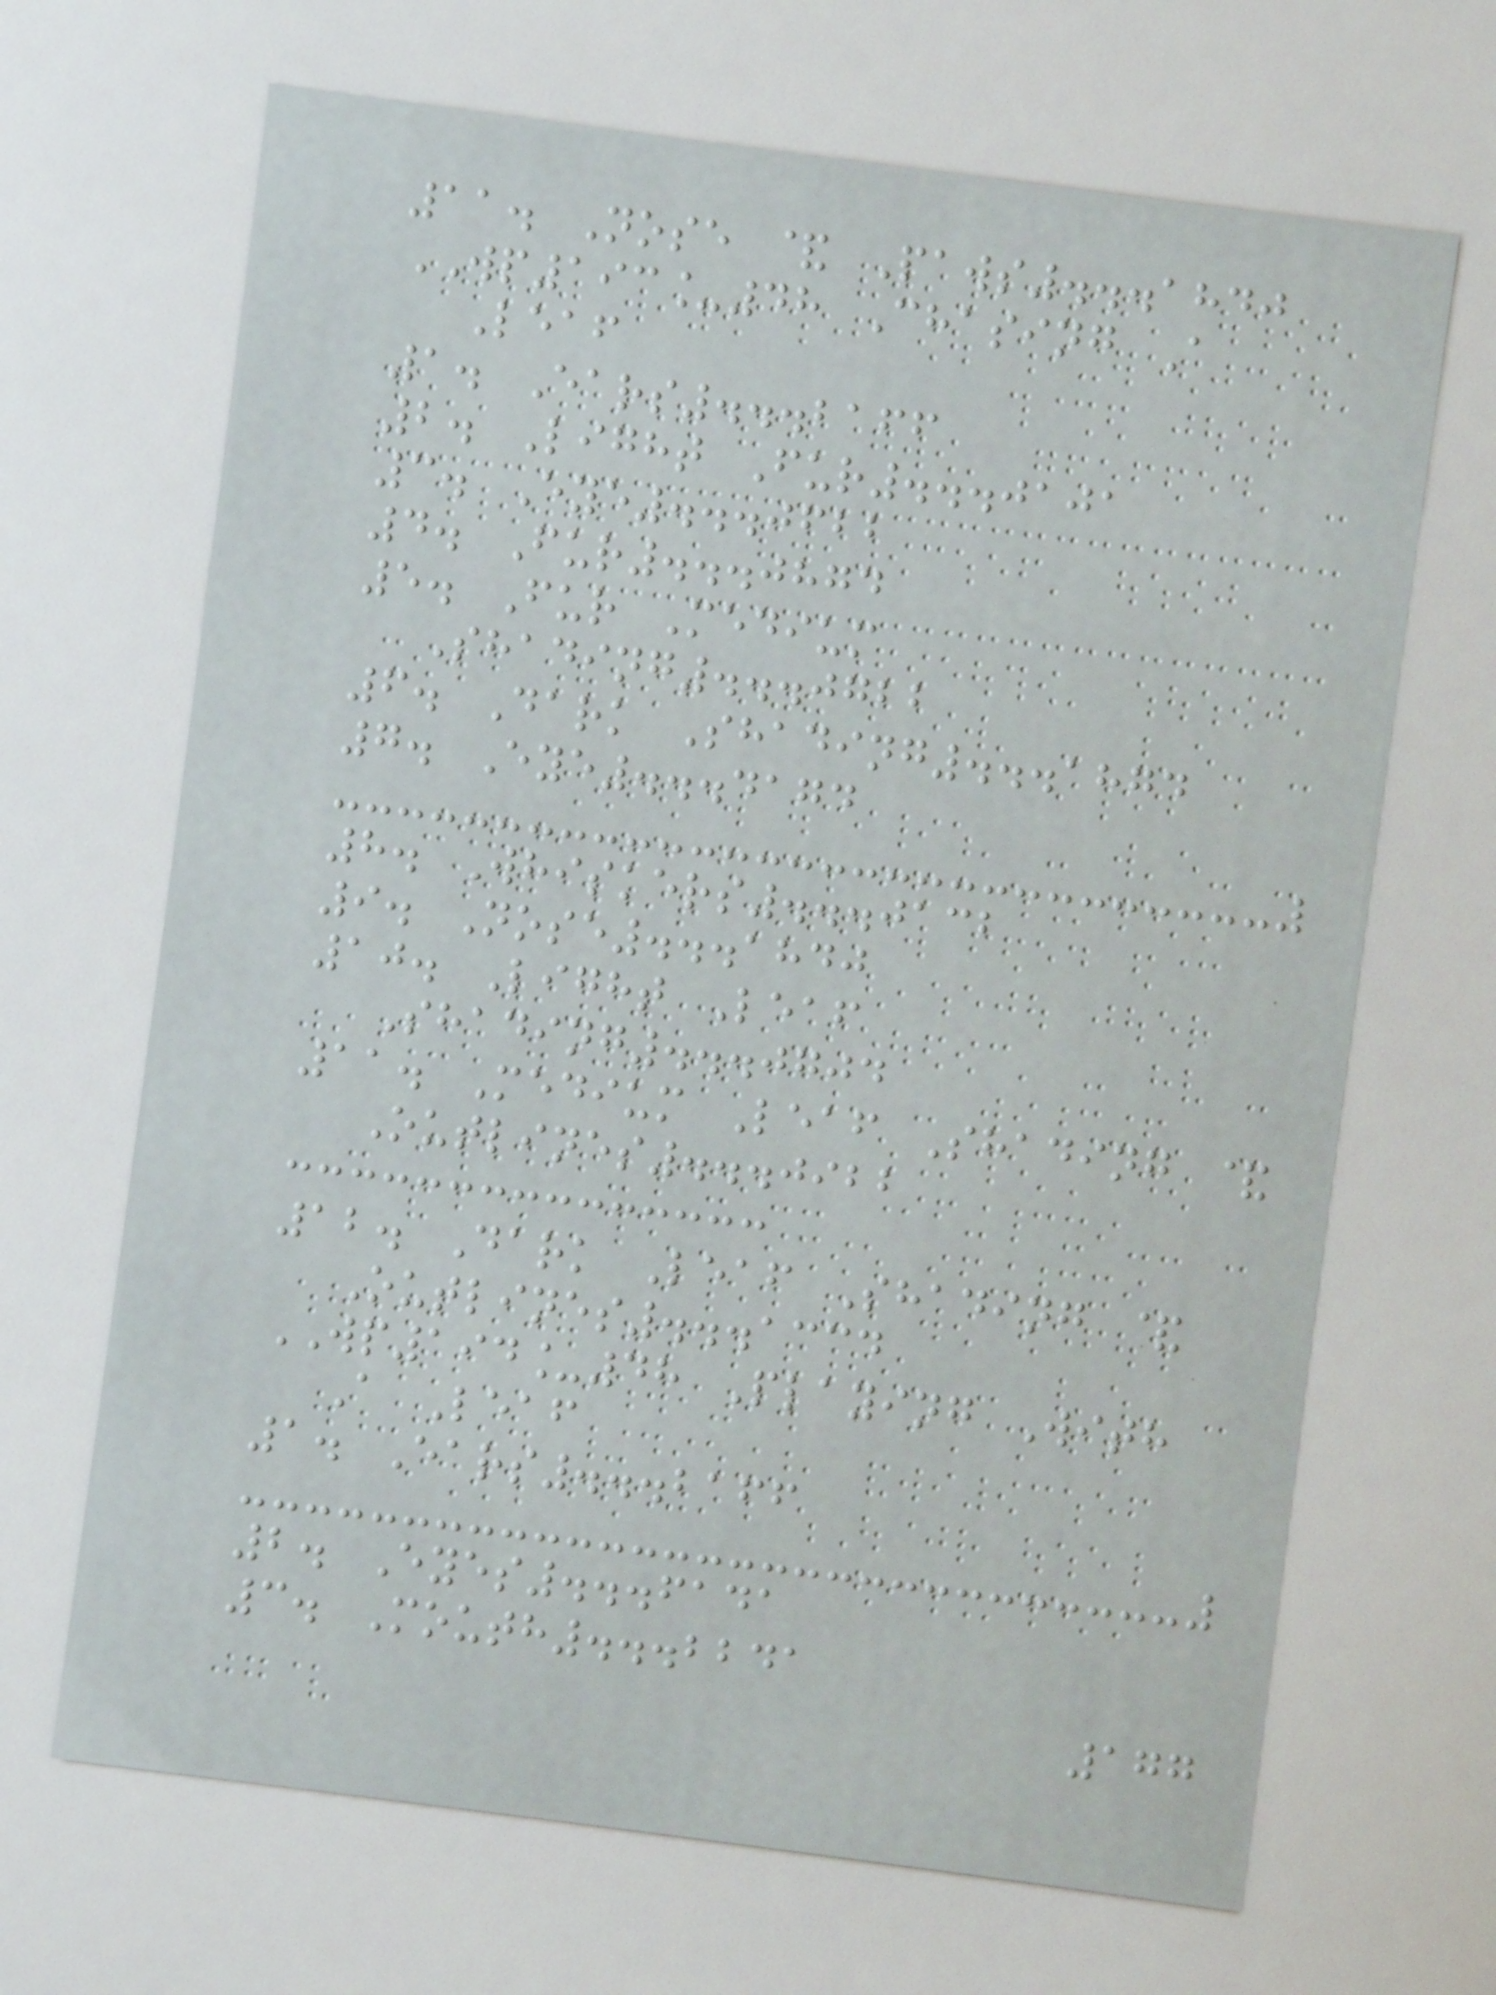11. Nose & Paws...1840
WP193_48 Chasing A
Leaf
1. Ears...2166
2. Light Fur...0101
3. Eye...0622
4. Fur...0874
5. Fur Medium
Shading...0722
6. Dark Shading...1874
7. Eye...4174
8. Whiskers...0132
9. Nose...1840
10. Light Leaf
Shading...0704
11. Medium Leaf Shading &
Outlines...0922
12. Dark Leaf Shading &
Outlines...1334
WP194_48 Playing With
A Leaf
1. Ears...2166
2. Eyes...6141
3. Mouth...2241
177
